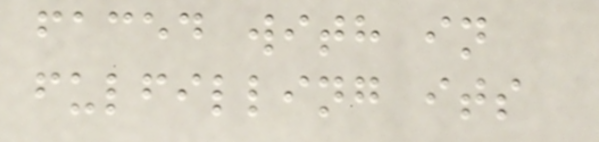faced with in
fulfilling its
